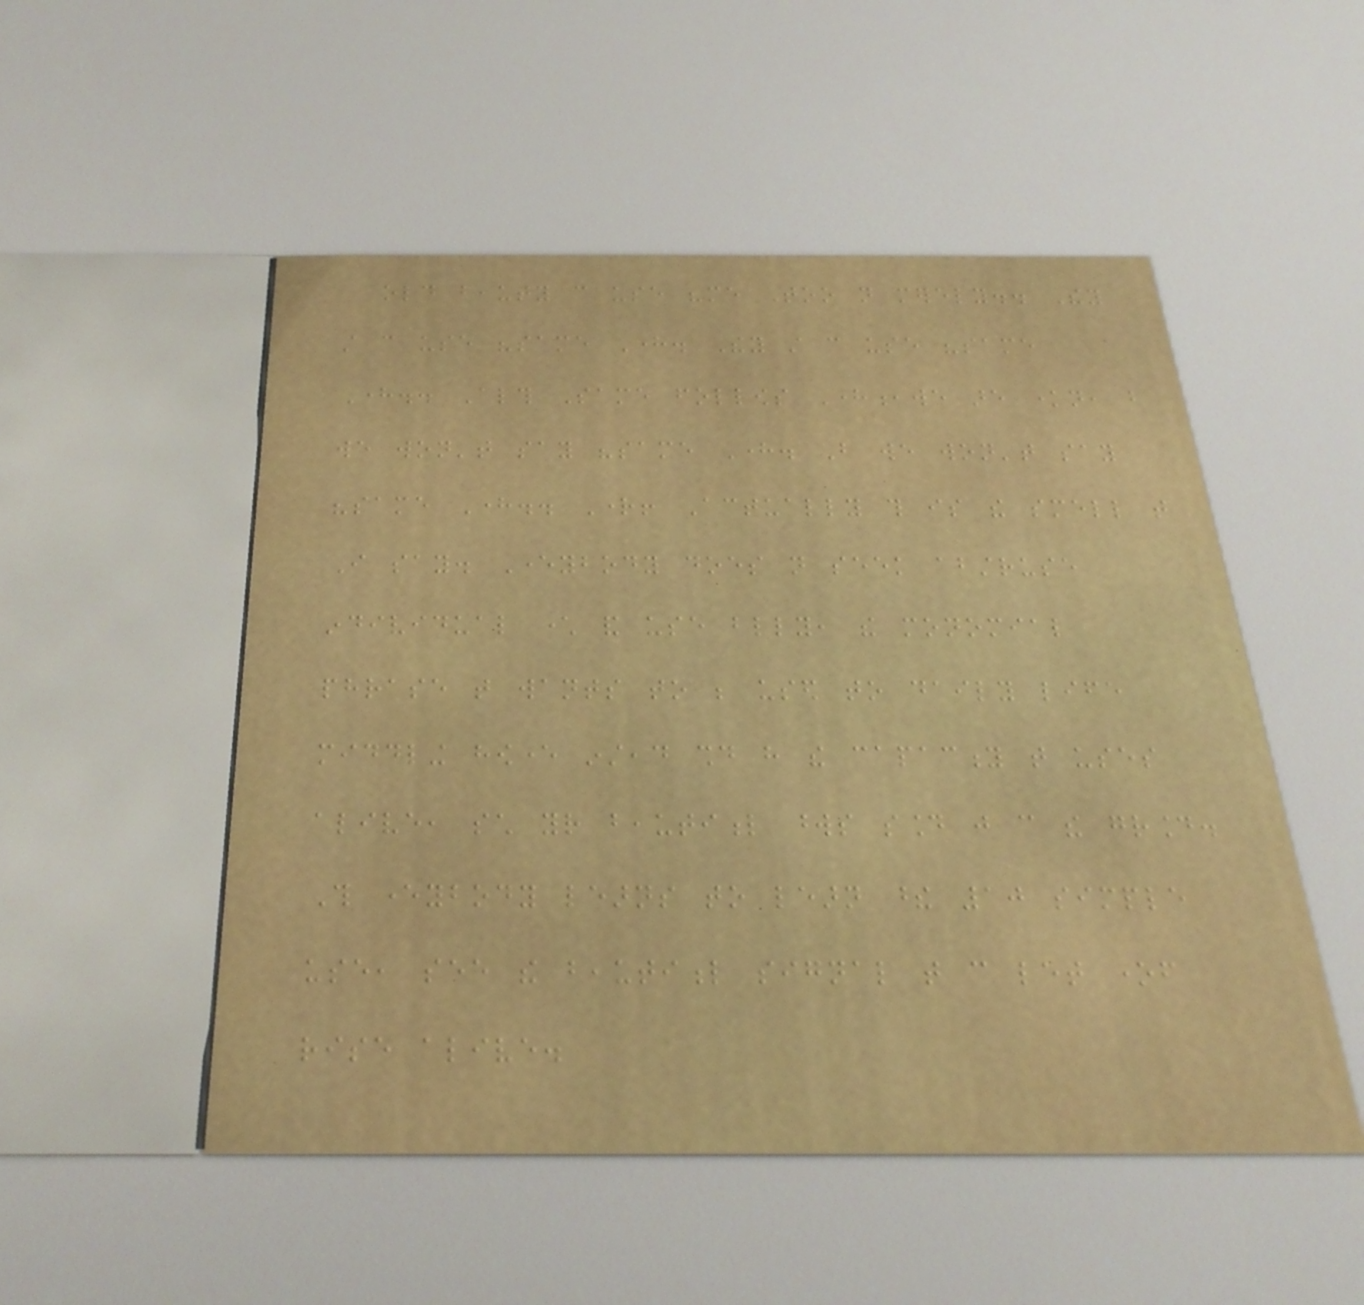old beauty can use "me Too not merely.. They
still can use "same Here. They still can use "same
Here.. Although Same follows Here,we are known, but
we won't say "same Here. But we won't say
"same Here.. Right! Actually this is the smell that
I say. Everybody does not seek abstruse
individual character and use blindly, the monomial
phrase that wants to be used to daily life
middling however instead should have the capacity that uses
alive, such your beautiful words sound just can the ground.
This everybody learns to learn these 10 simple
use, see the beautiful signal that can let oneself
rise alive.
